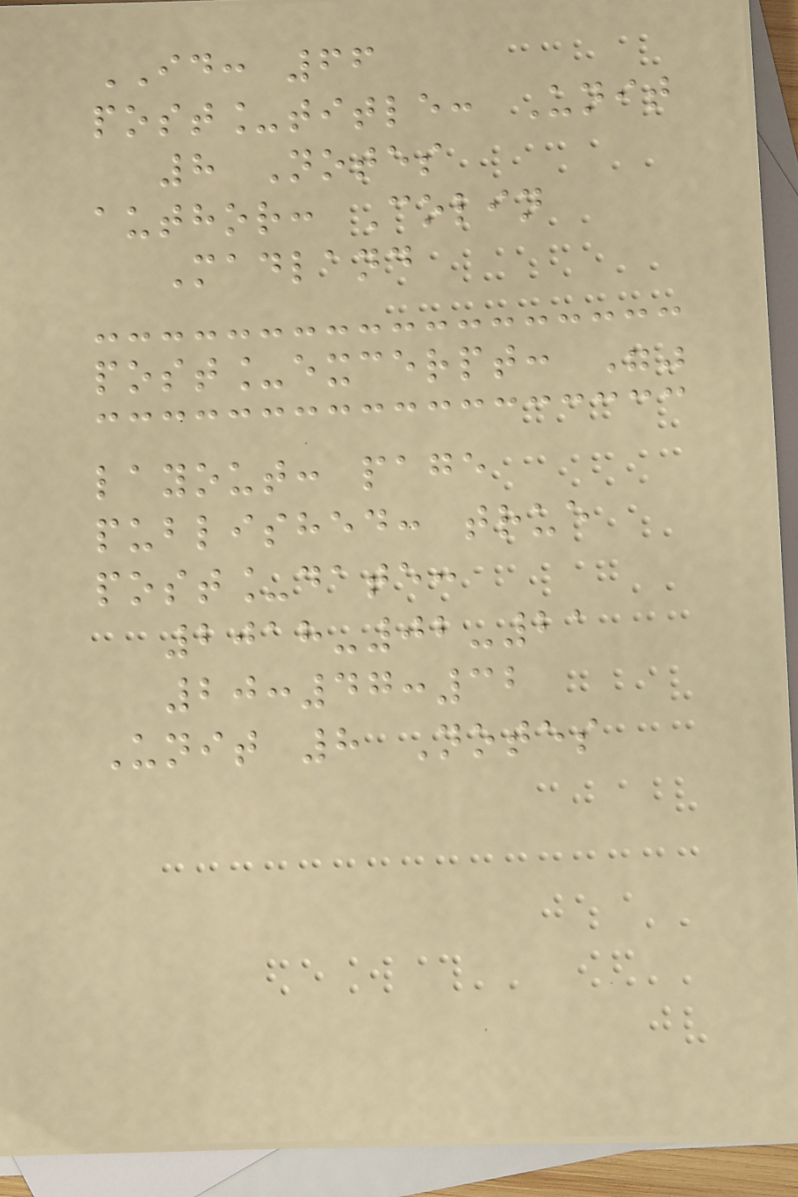ID: 66
post_title: Unit
8 Notes
author: Colin
Madland
post_excerpt: ""
layout: page
published: true
post_date:
2018-02-21
20:47:32
Unit 8 Notes
